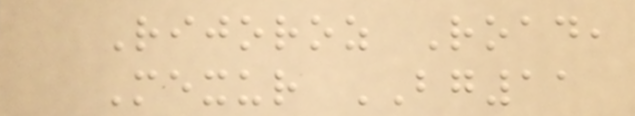Rijoroz Road,
Mexur BG11
